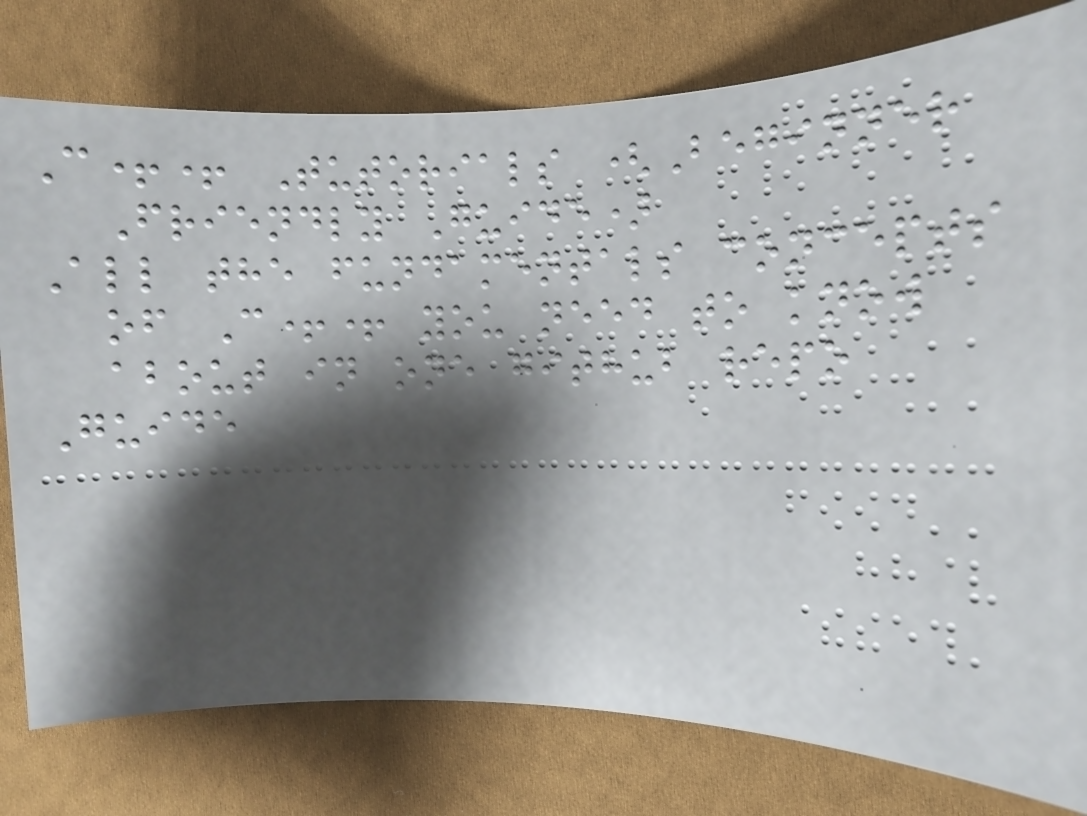C++ Tutorials (Beginner
Friendly Guide)
All the fundamentals concepts
of C++ you need to know
about in one github repo
Guide
